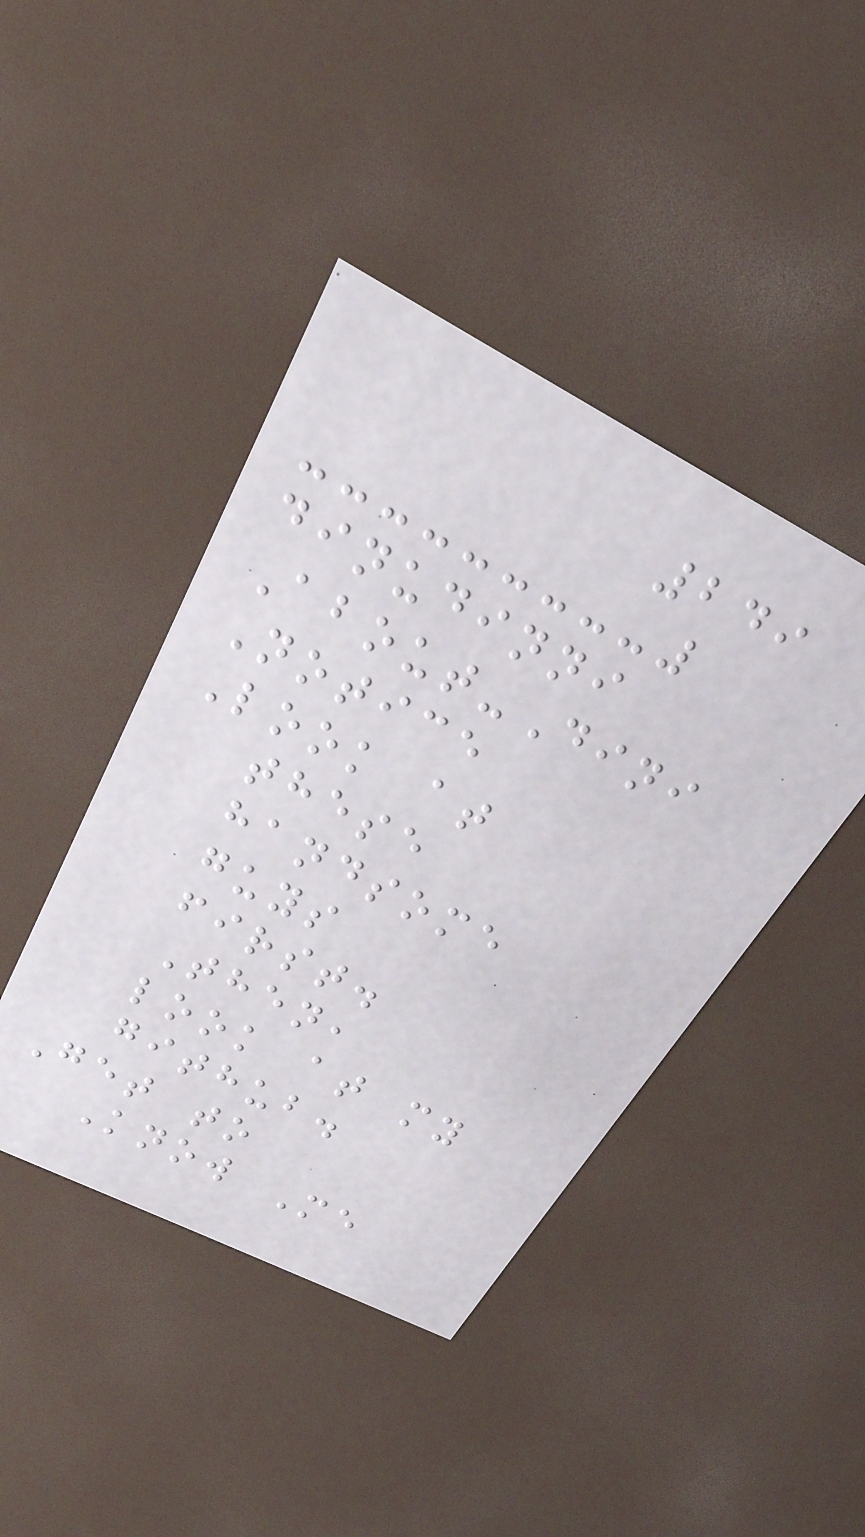249
dinudinni
About-Dini
Notice
Look at
these
handsome
guys
first.
Then,
look at my
github.
Get to
Know Me
